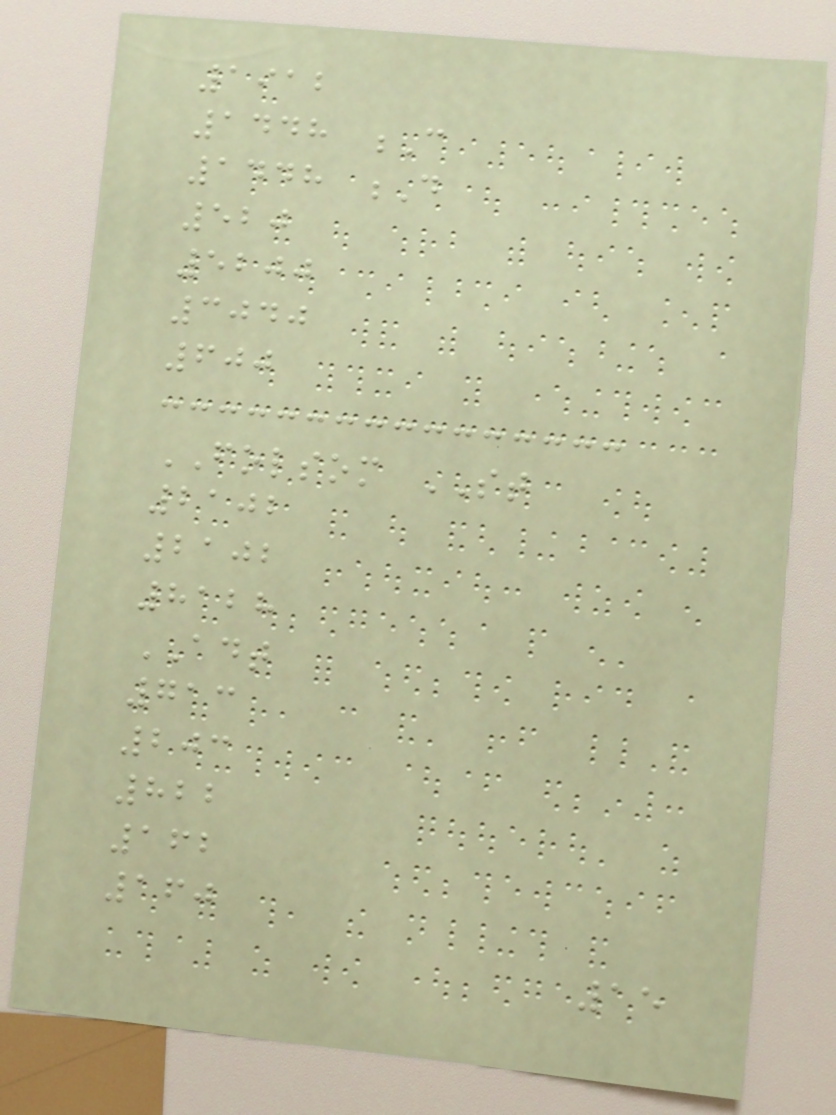1912
1448 C
1448 D
520
5200
3040
600
FOLSOM ST
2102
2102
8128
ADT
713
203
822
162
160
15
